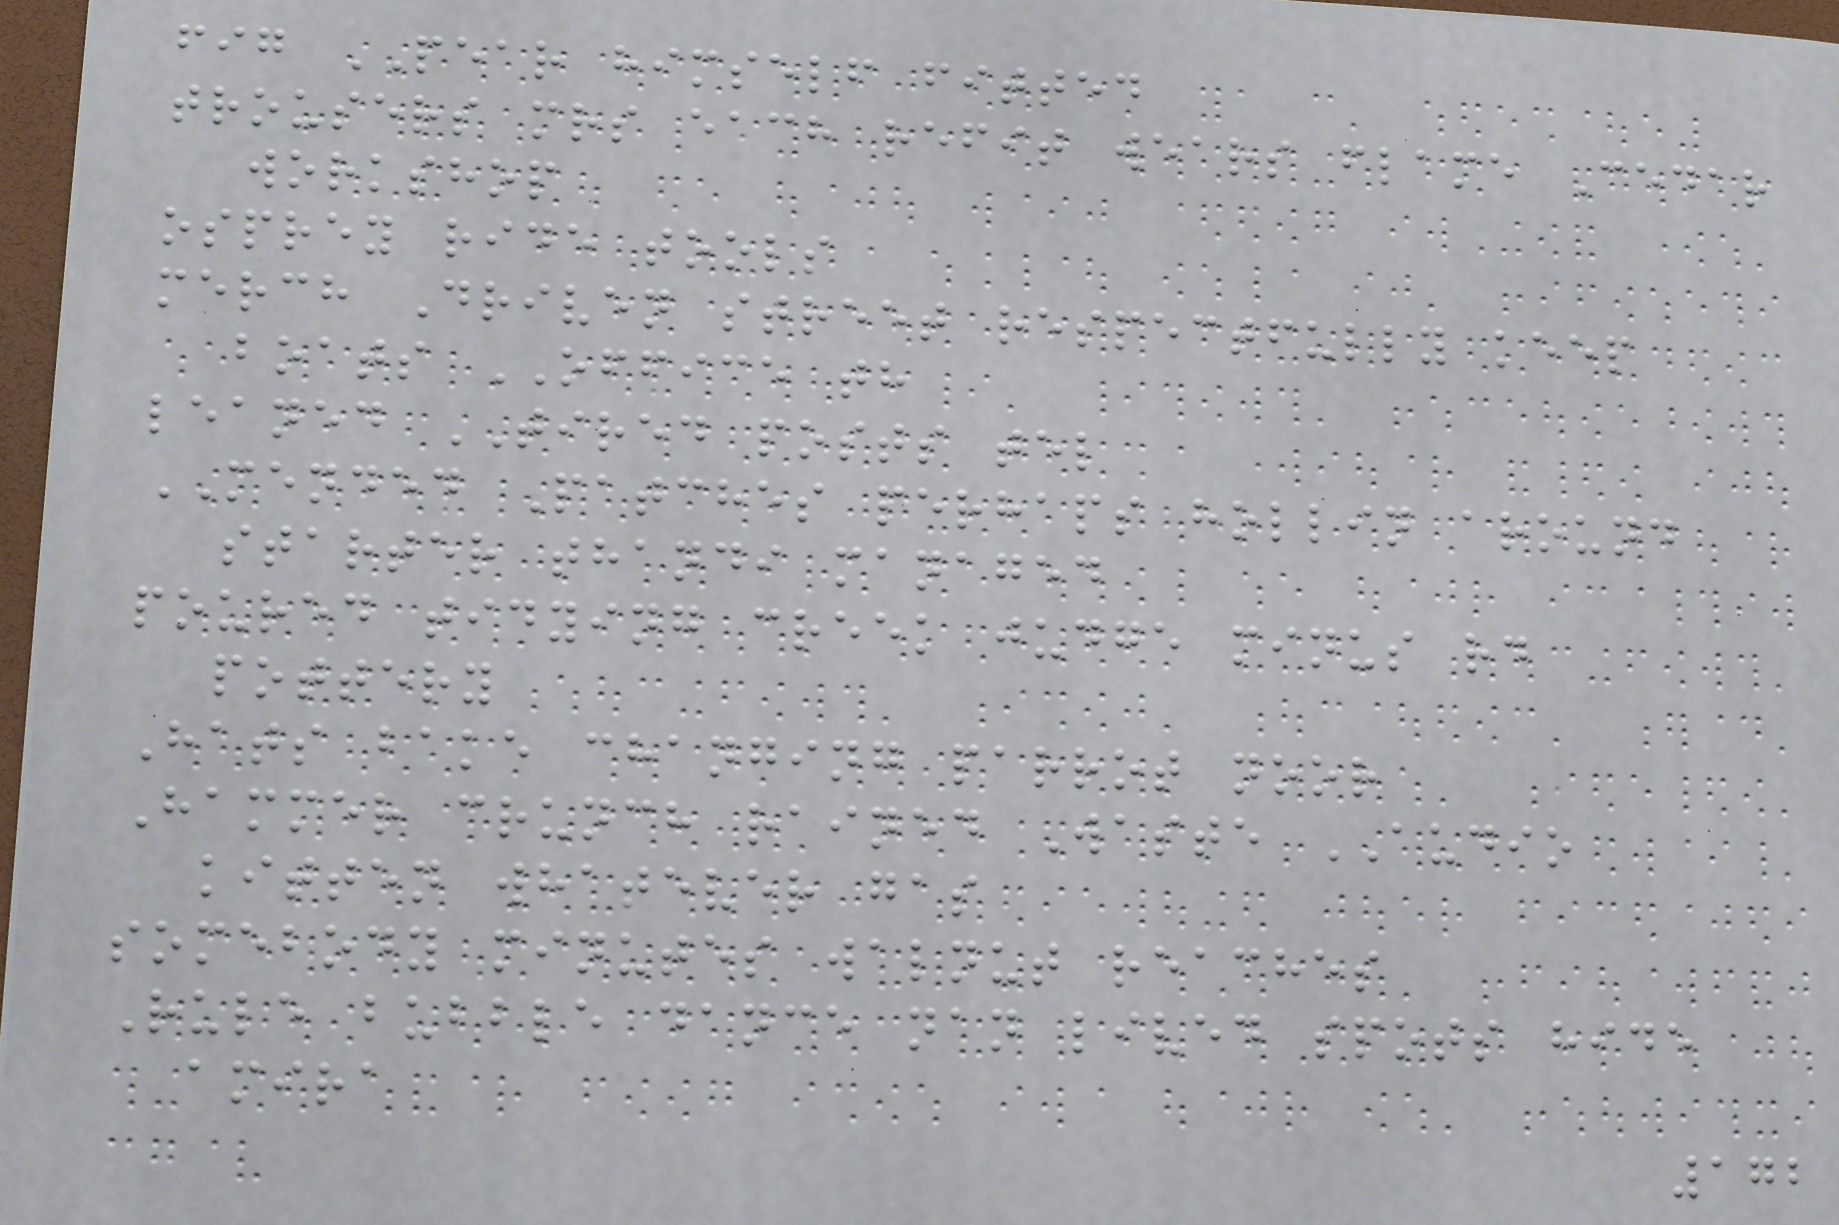fig PEAR himself fitted
trousers mrs each refit wears flame Cedar
workshop
osprey ride tools
merch Driven street respectfully keep
boats OFFICE th
leaned TIRED posts tel
MENDED Patches perhaps hollin around
starter thandi managed
poured tidying creek judge minus rd
pottery
Hats bake changing parrot noor
Hammer crunch rained Waste AUDIO
kitten whatever gas
somebody minutes walnut reaches
Rule bubble dance nan lived spots hide
amira
172
